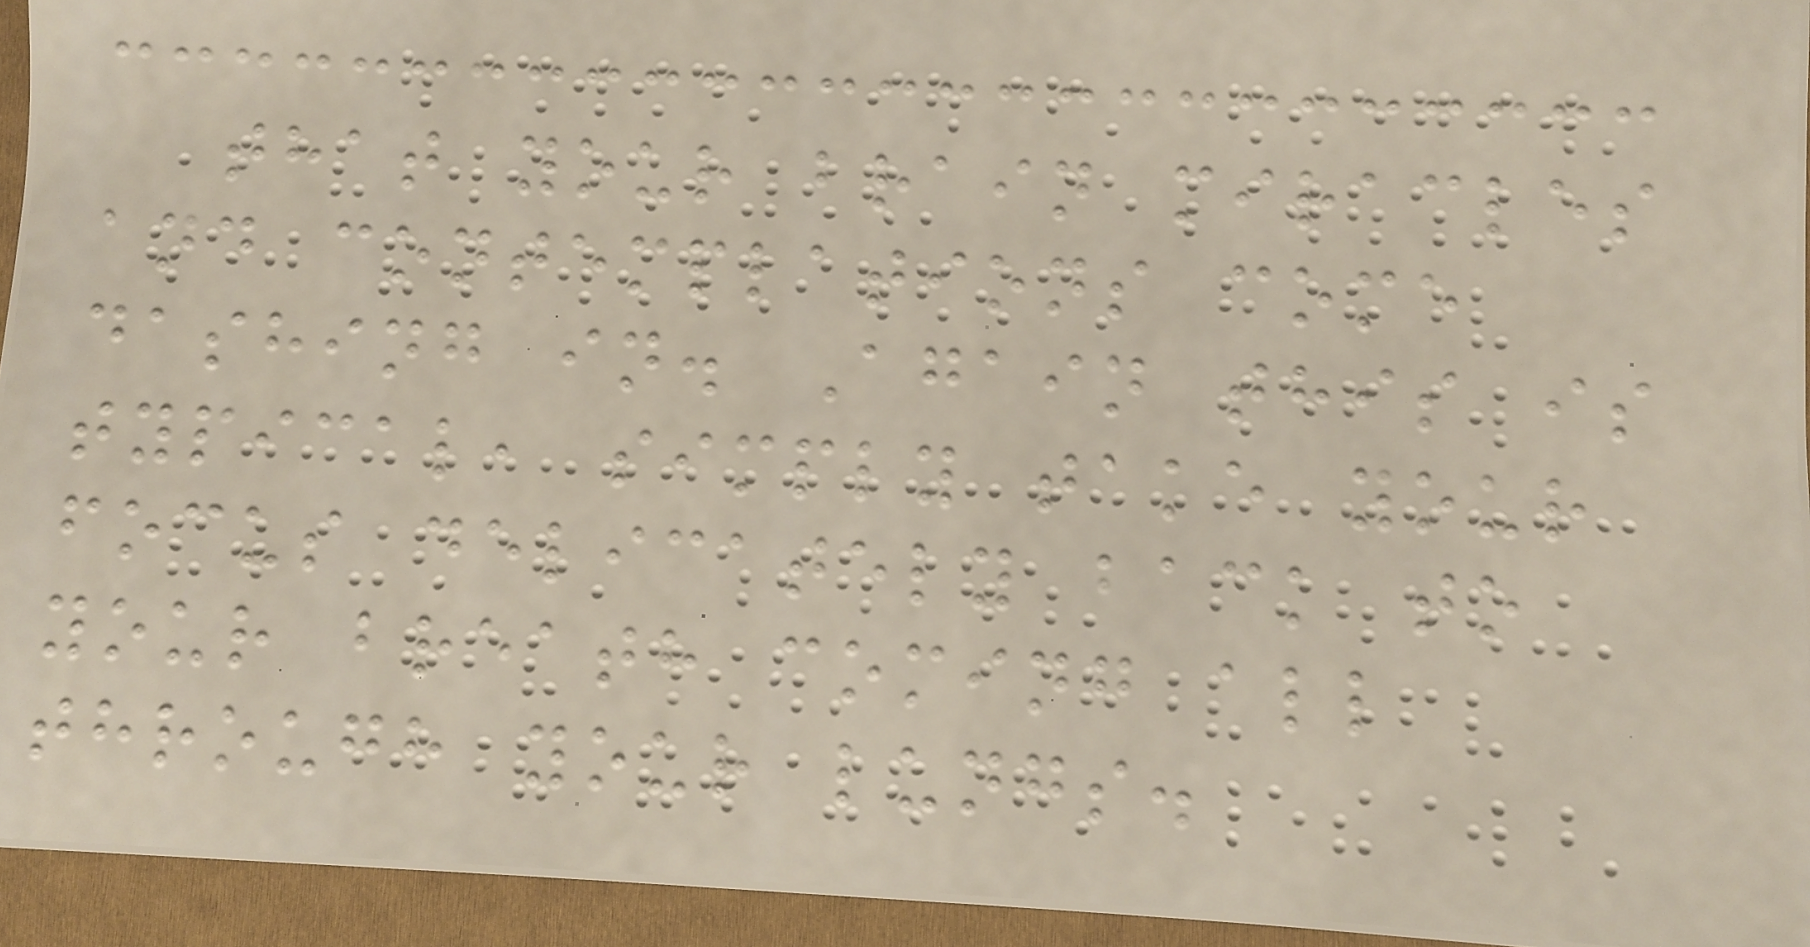that your brain miracles
and contemplations come
dashing in. Again this is
typical, simply take your
focus delicately back to
your breath coming all
through your lungs.
